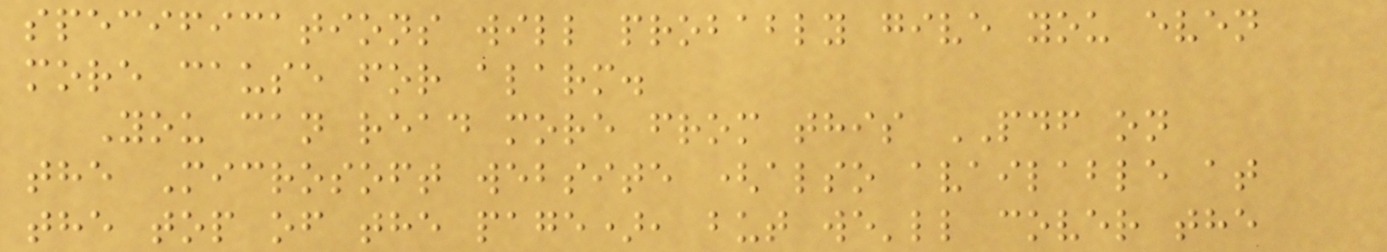specifications will probably give you even
more cause for alarm.
You can read more from this PDF on
the Microsoft website (also available at
the top of the page), but we'll cover the
